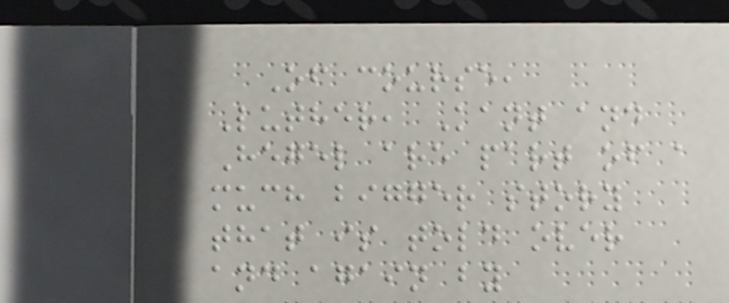Of course,
Luther, Kant and
Hegel are part of a
much bigger story
that is told over
and again by
